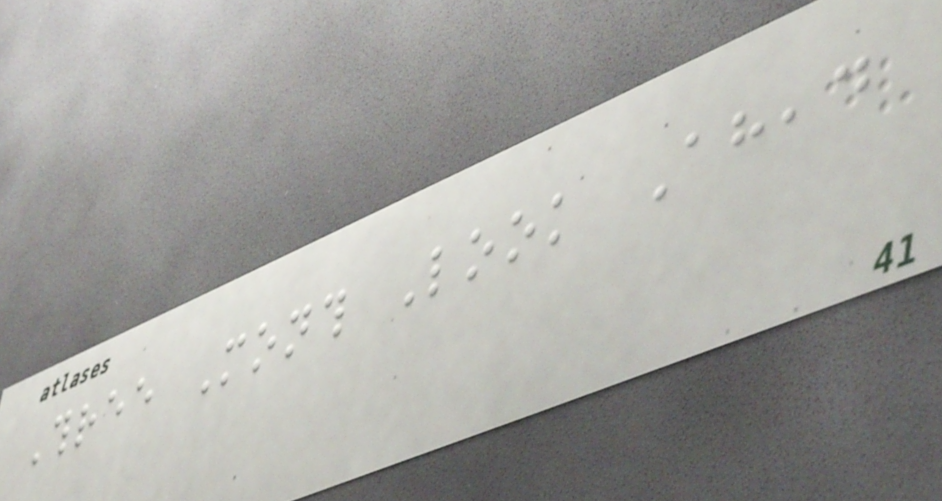Three Month Look Ahead
